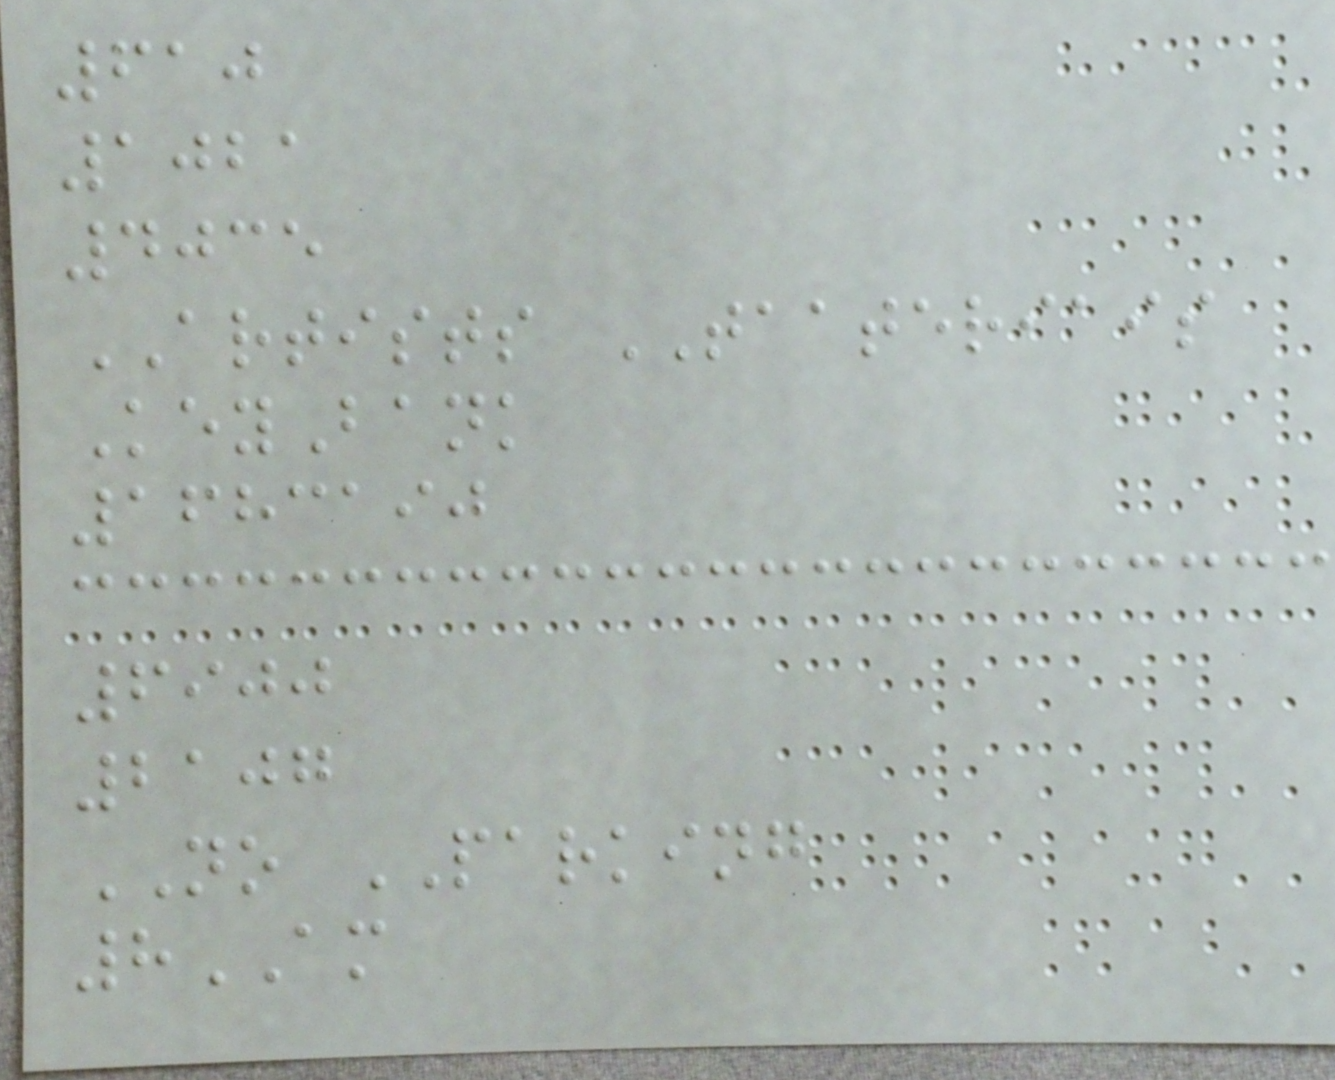610
1021
4035
ARTISTS TAATERIAIS
KeyBank
1683190
6900
2107
NO PARKING
8AM
